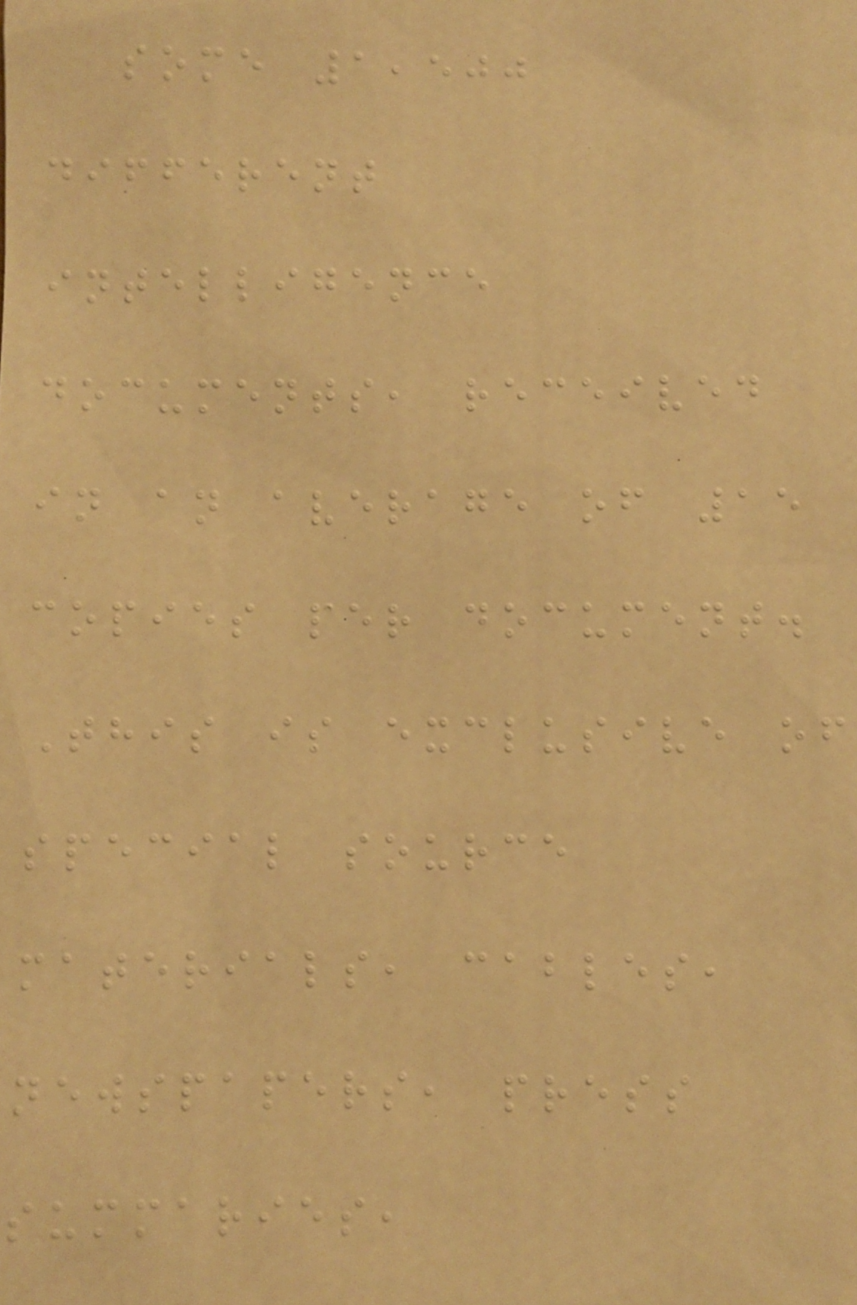some 1,500
different
intelligence
documents, received
in an average of 15
copies per document.
This is exclusive of
special source
materials, cables,
newspapers, press
summaries,
